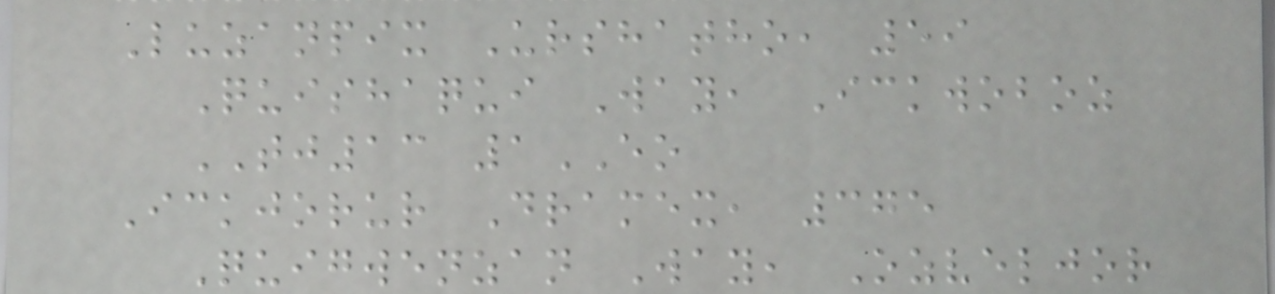Luzanpix Urshatho, 59
Quishaqui Way, Ickwoboz
TJ13 1EO
Ickjorur Dramex, 375
Quigwenzan Way, Ozveljor
